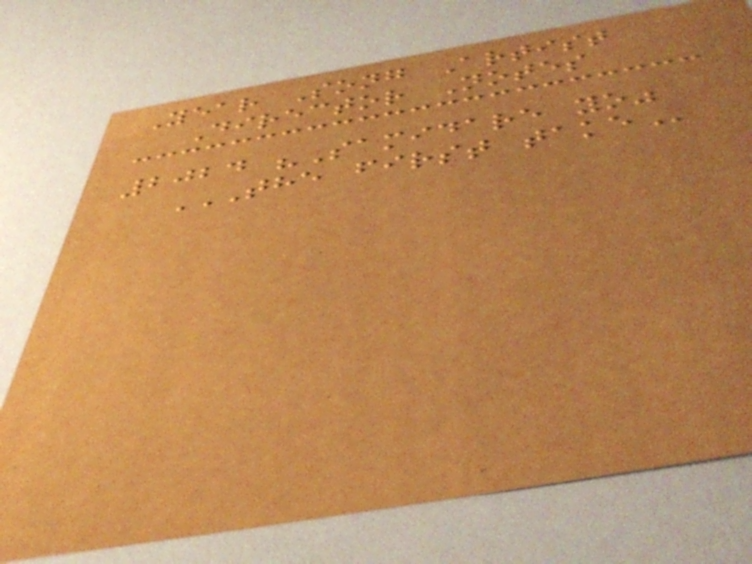Year Song Artist
Director Notes
2024 "Samidare yo"
THE FIRST TAKE
